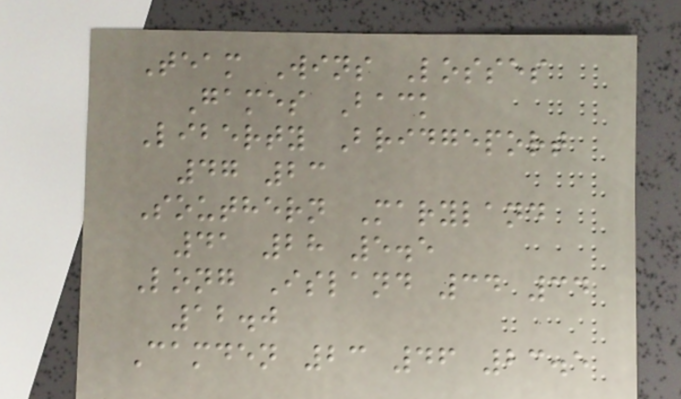Team Wins Losses
Games Back
Liberty Bridgeport
47 23
Southern Maryland
41 28 5.5
Long Island 34 34
12.0
Camden 23 46 23.5
